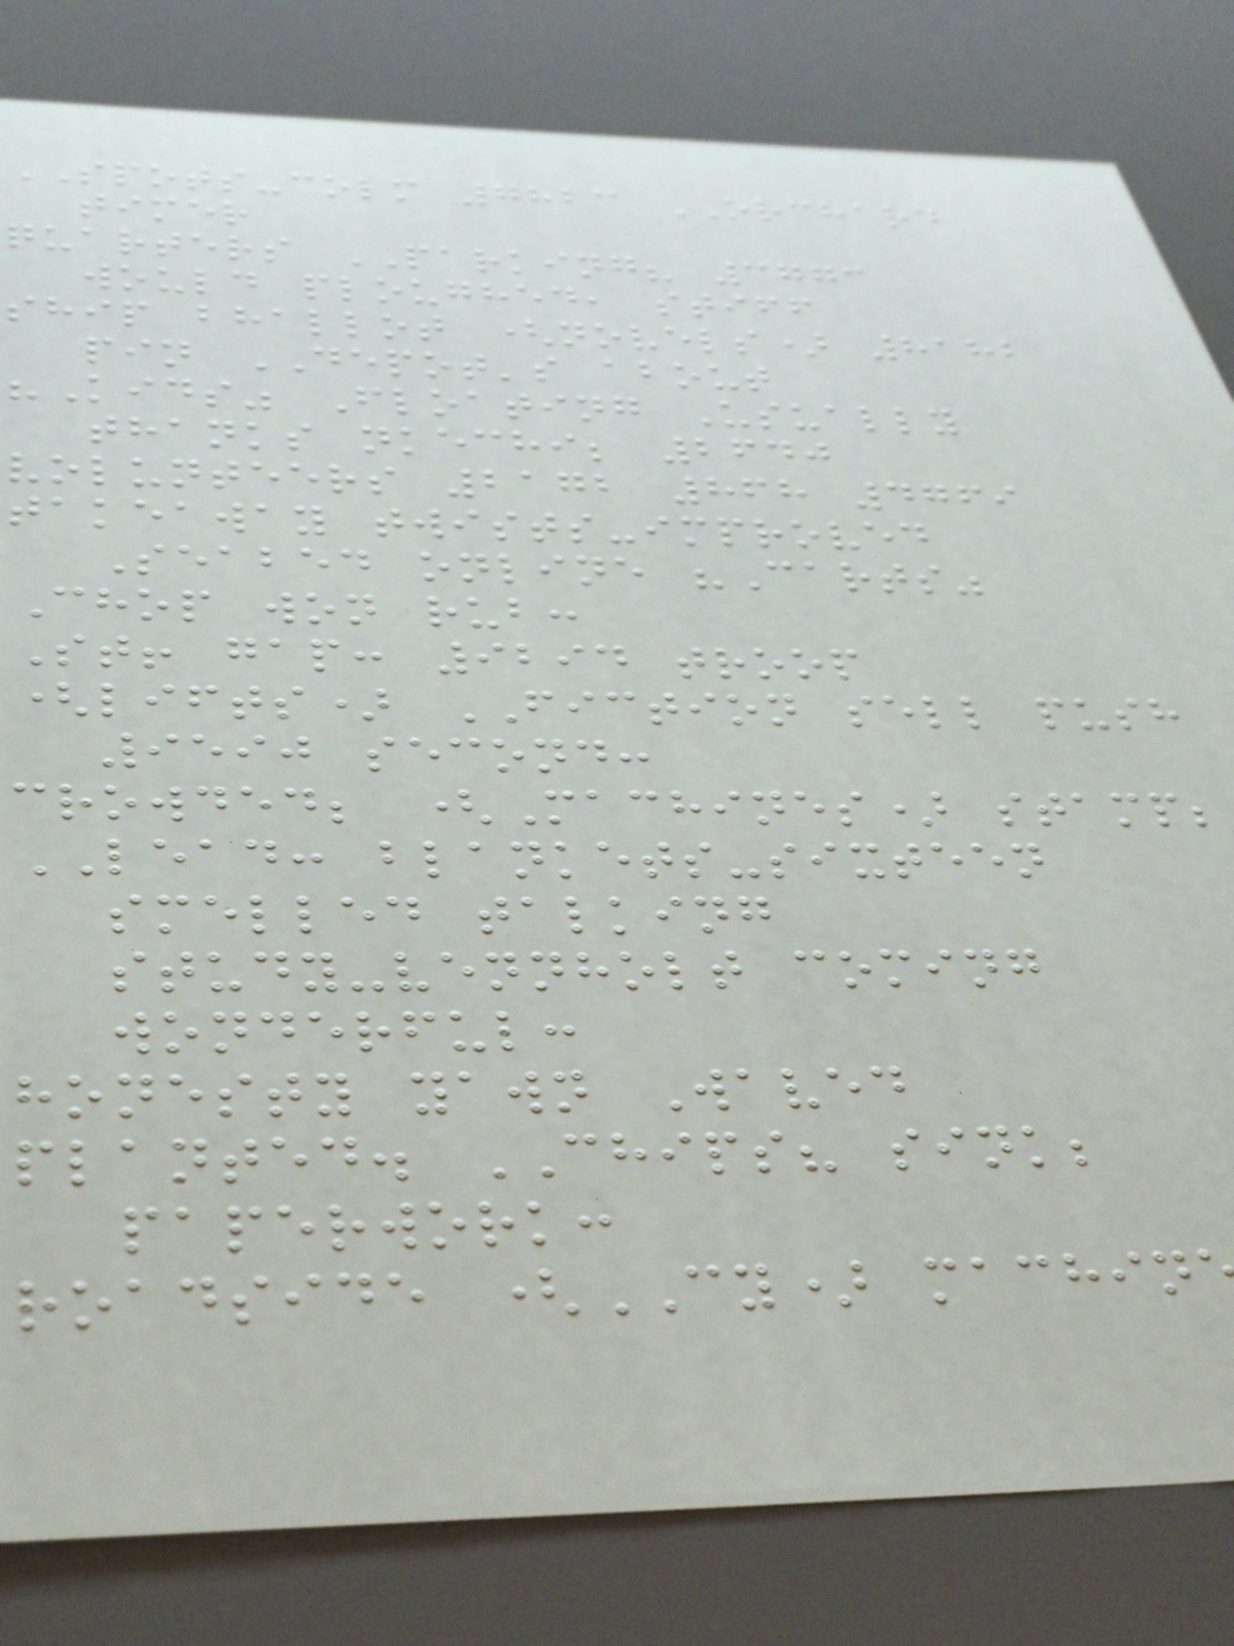SPOTS-colm 7823 ORCHARD
timer
quarters PARKING? 3773
would ploughed, stiff
ship bhallot (novels) 8182
pin DEPOT's about
"Kids" Floating Usually
thanks nkechi; 2640
volunteers 2172 868 4769
takeaway twists-improved
Seabed online "Carts"
Chop won rub:
St! gap: 9294 troop
(lifts) FICTION sell push
9590 second:
crowded; (Machines) stamp;
LEAD: blankets-sixteen
smelled talking
study-vennholt coming
wonderful:
honesty yawn Waved
planted. CHIPS? sink;
paperwork:
roadside (CY) machin
